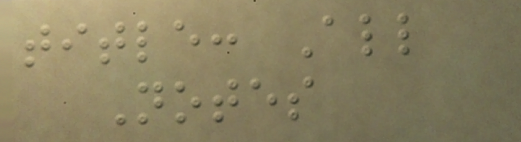title: All
Notes
